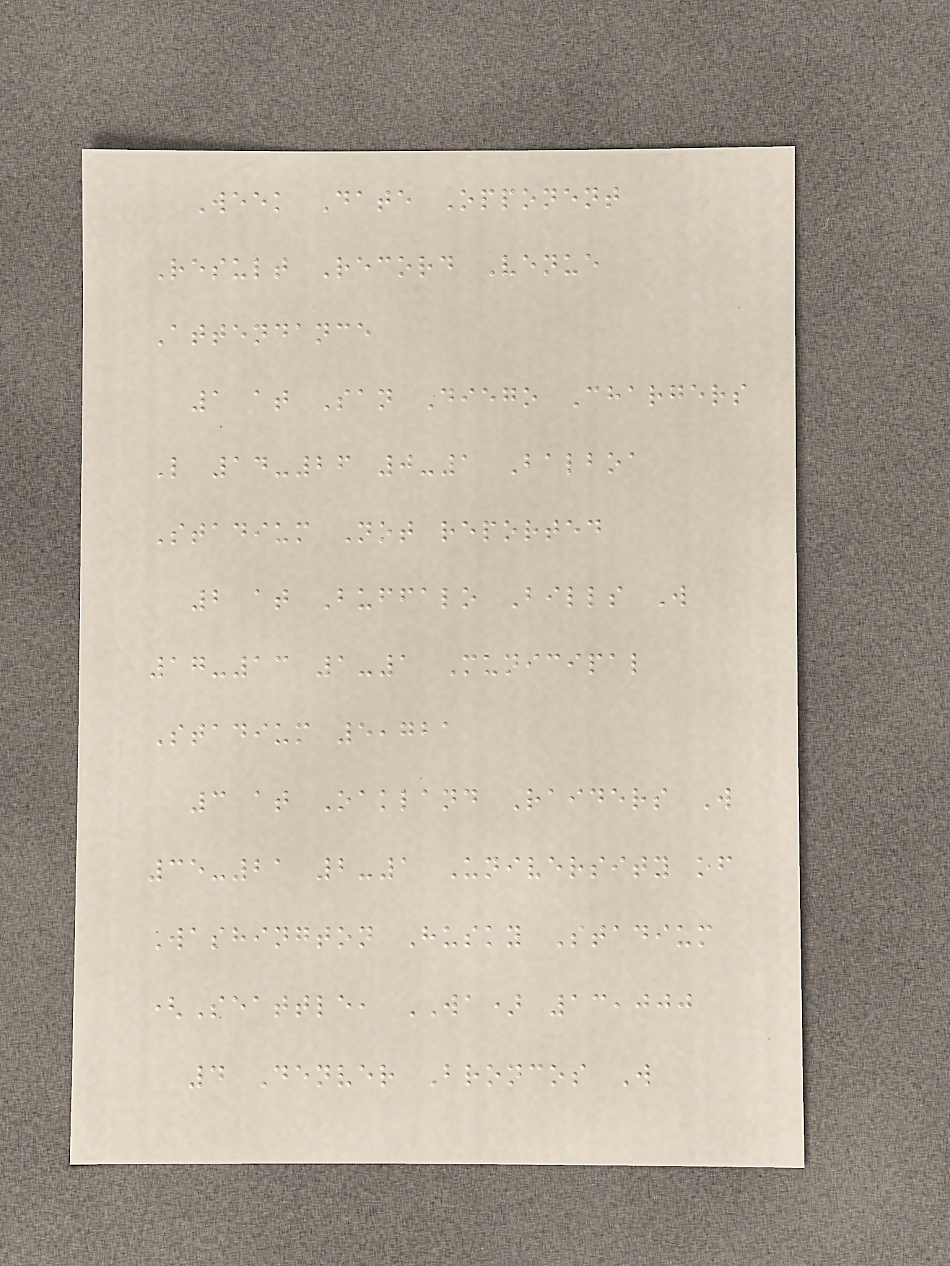Week Date Opponent
Result Record Venue
Attendance
1 at San Diego Chargers
L 14-26 0-1 Balboa
Stadium Not reported
2 at Buffalo Bills W
17-13 1-1 Municipal
Stadium 5,721
3 at Oakland Raiders W
35-21 2-1 University of
Washington Husky Stadium
(Seattle, WA) 13,000
4 Denver Broncos W
